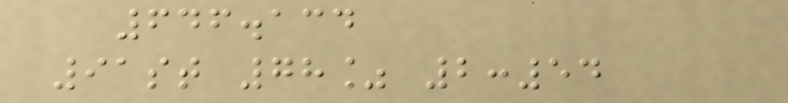646.134
91st 78% 2:54
